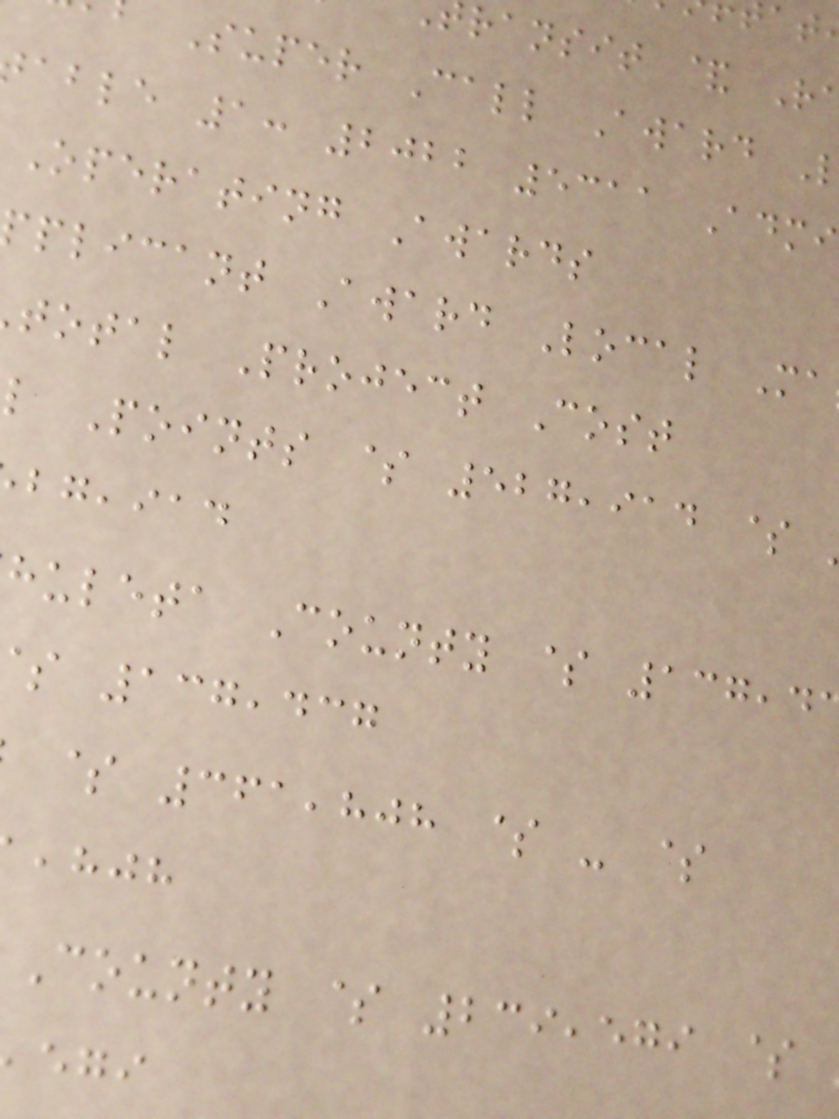ransit & R
Super Call Award
able 1: 2022 5311 Admi
Operating Awards
plicant Award Local Ma
total Project Cost
l Points $ 527,914 $
,iad
huleta County $ 137,4
137,437
$ 361,808 $ - $
,hjh
County $ 239,579 $
